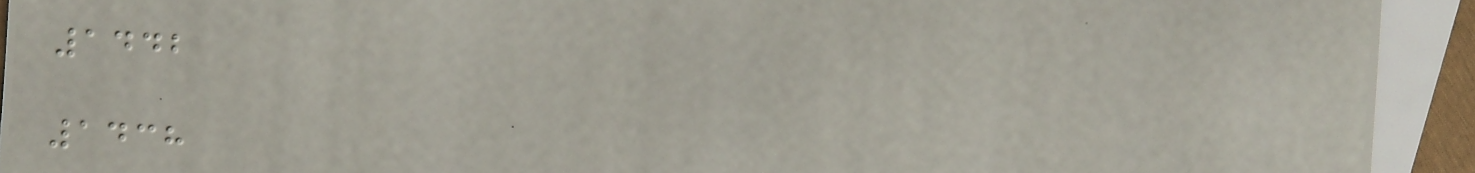1442
1438
